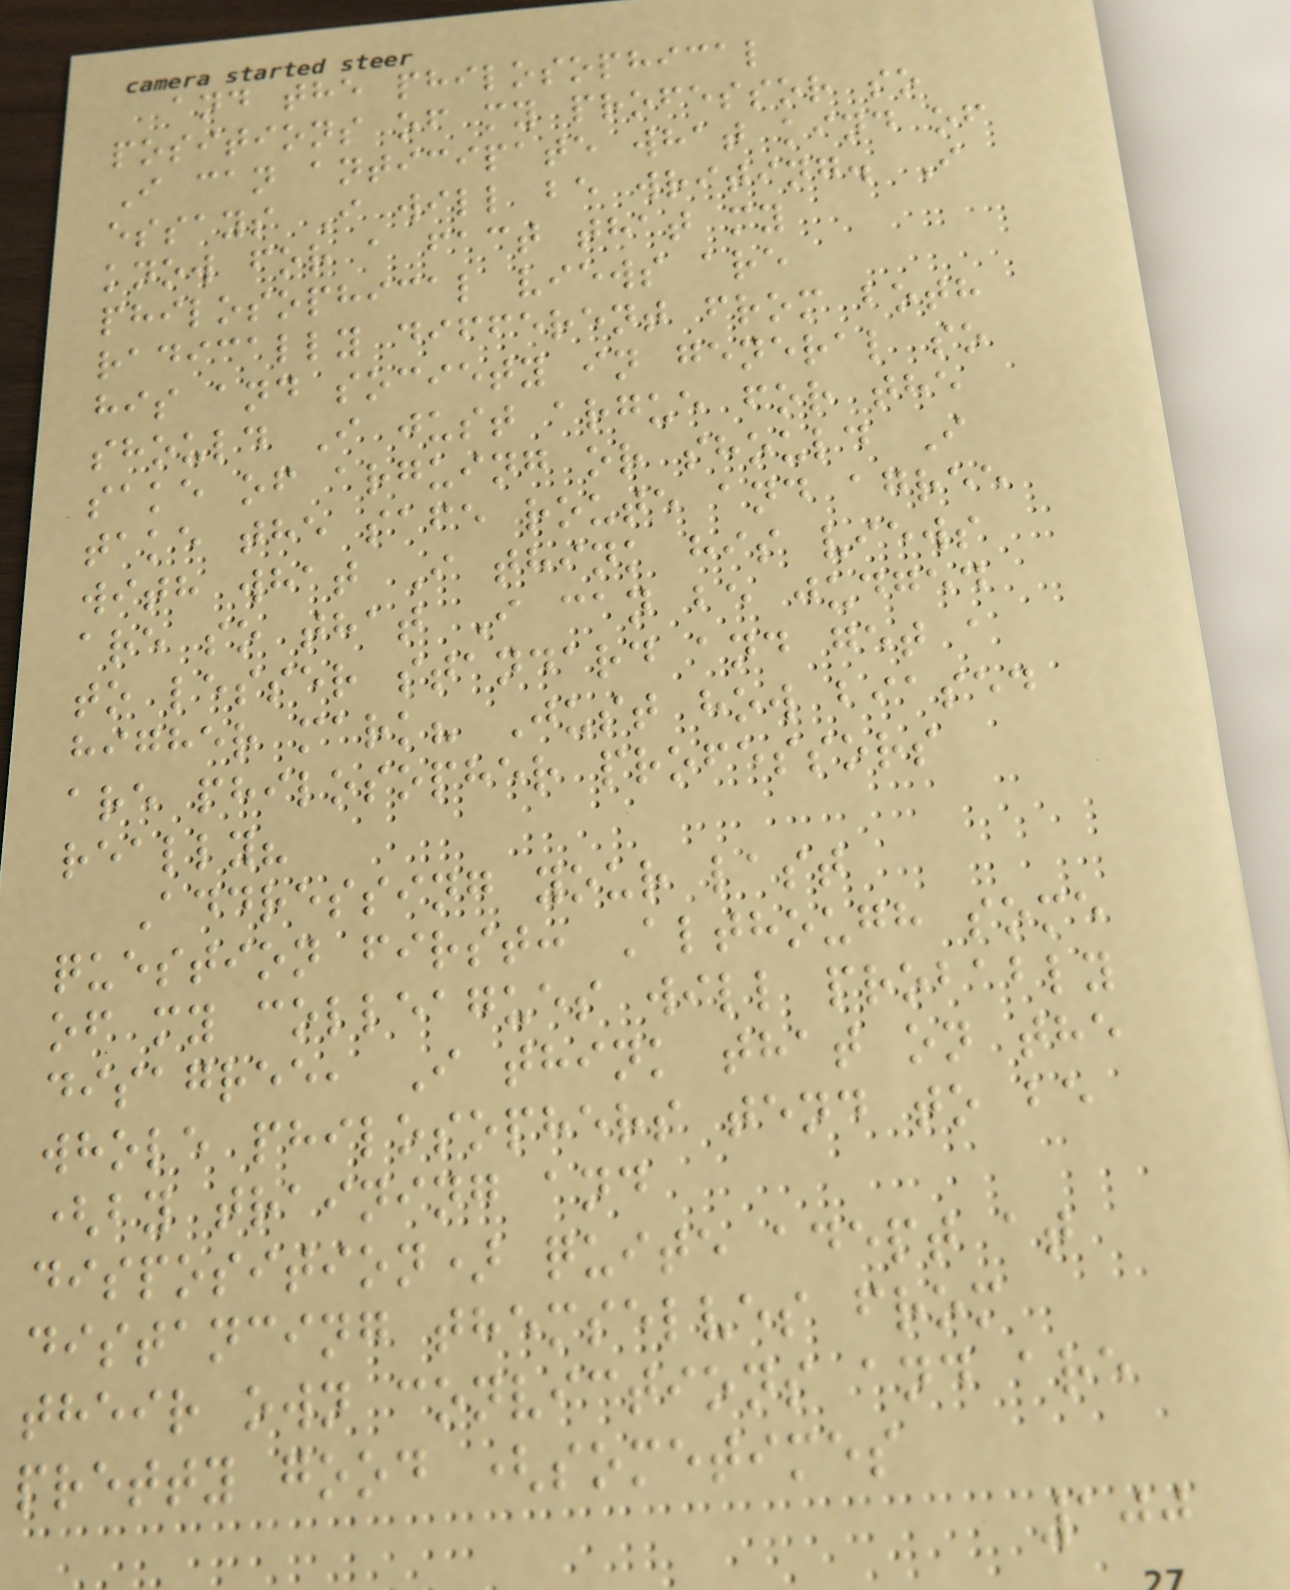and the philosophical
positions of my professor so
I can anticipate what kind of
essays I will be writing. I
know for a fact that my
philosophical views are
radically different from both
his and society in general so
should I just argue for the
sake of arguing or should I
take the safe route and agree
with what I think his views
are so that I can be judged
to lesser standard and get a
higher mark? Just how biased
are philosopher professors
really?
Addressing your last
question first: Although some
of my colleagues will probably
disagree, I think that on the
whole philosophers tend to be
(by training and
disposition) quite adept at
distancing themselves from
their own convictions and are
pretty good (sometimes
100
